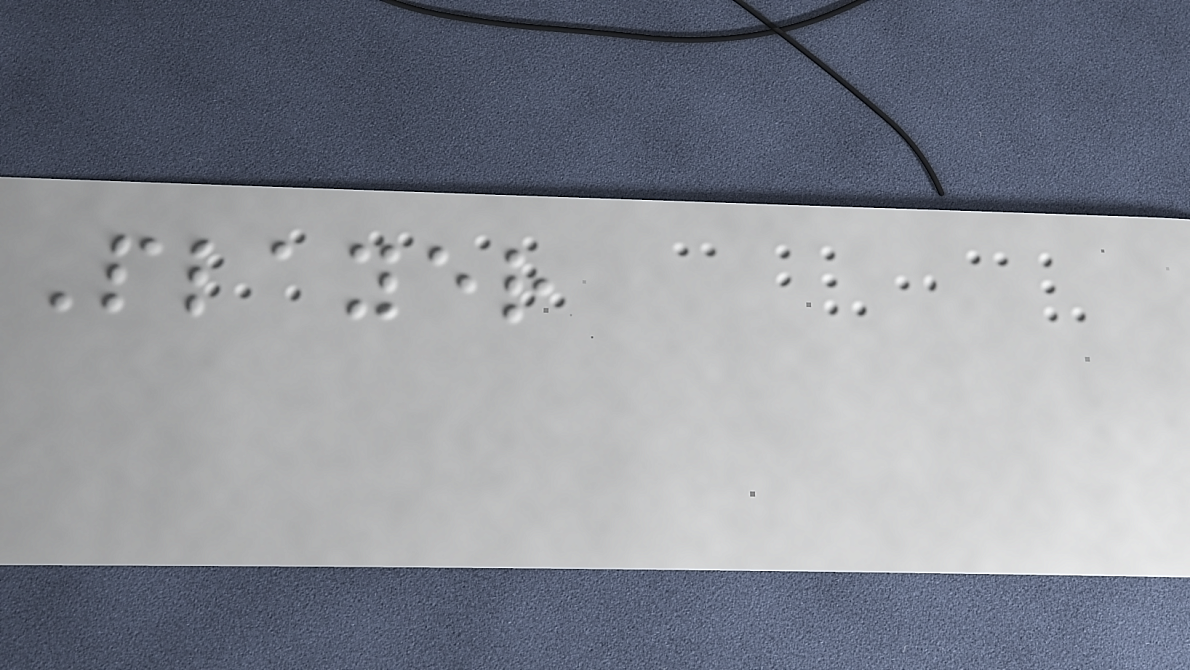Player
